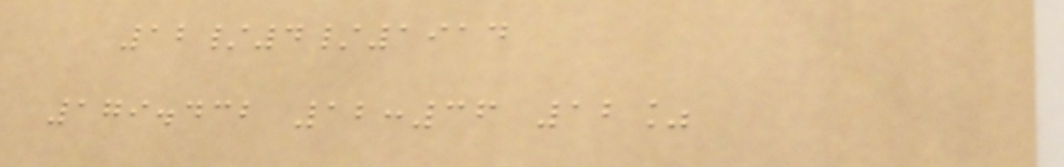12/4/1914
179.432 12:36 12%
